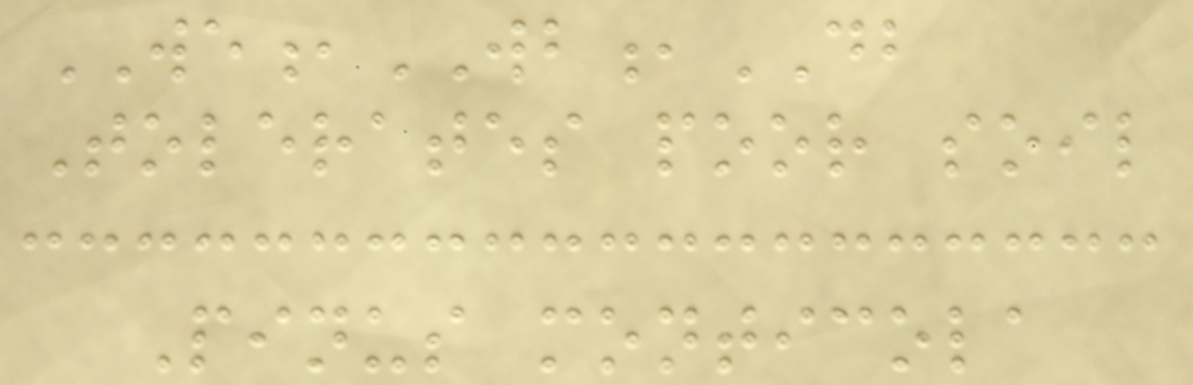WE,WB,DB
Tolerates poor soil
Pinus monticola
